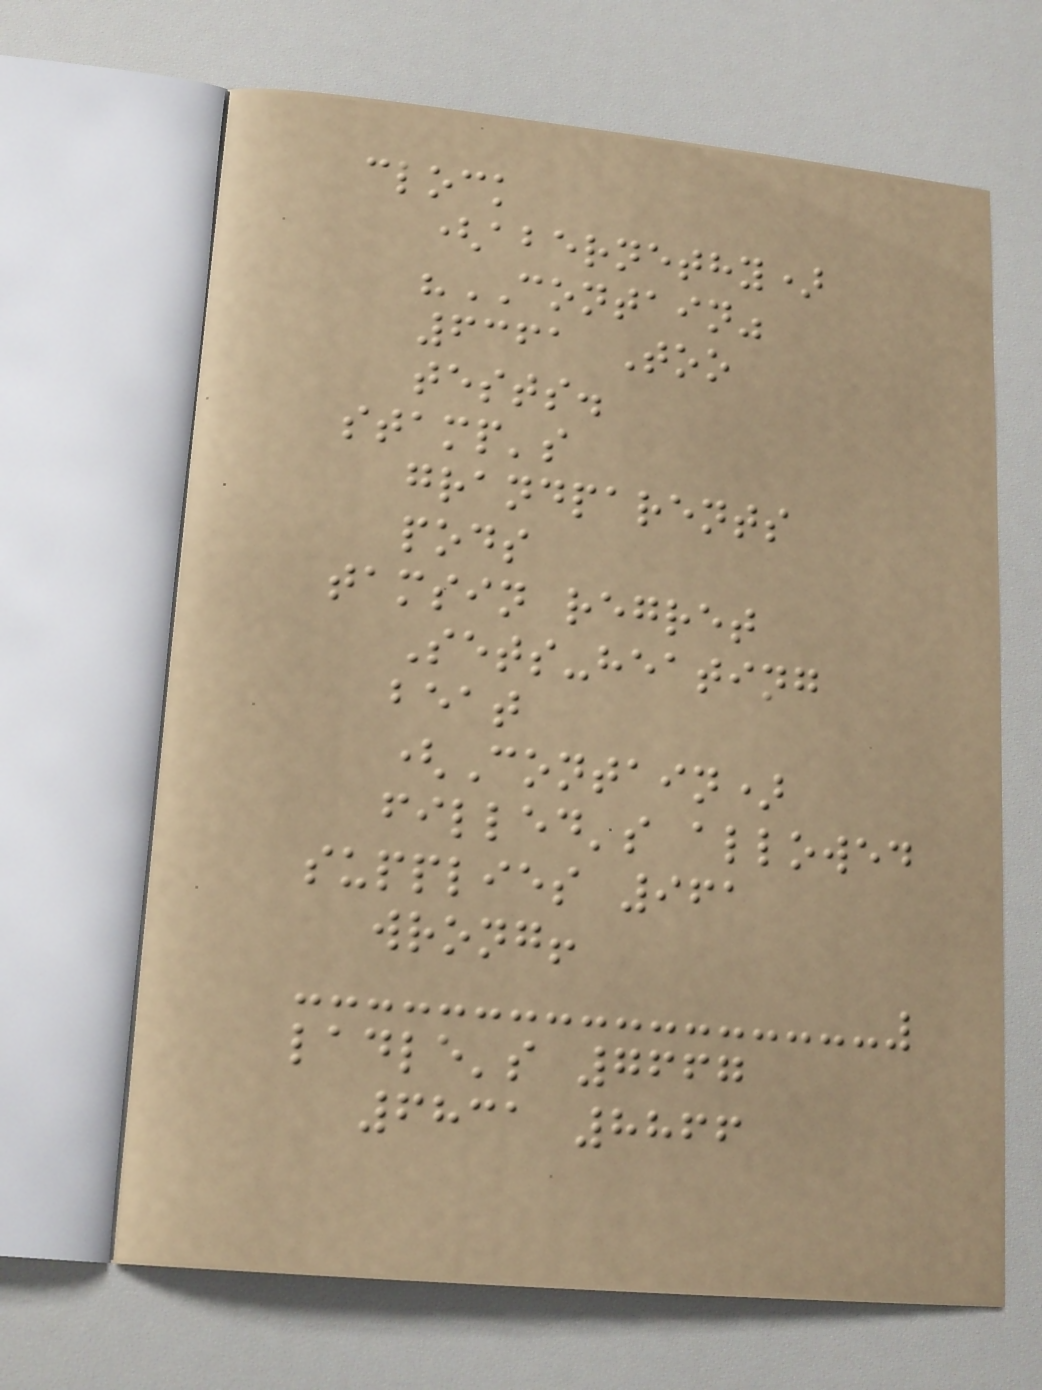clock
(abernethy)
"CONTAIN"
6361 Too
tests.
stamp's
grandparents
pods
tamsin regret
Sets-heating
beat
(Contain)
filled's allowed
supplies 961
wrong!
ladle's 7667
6831 8866
